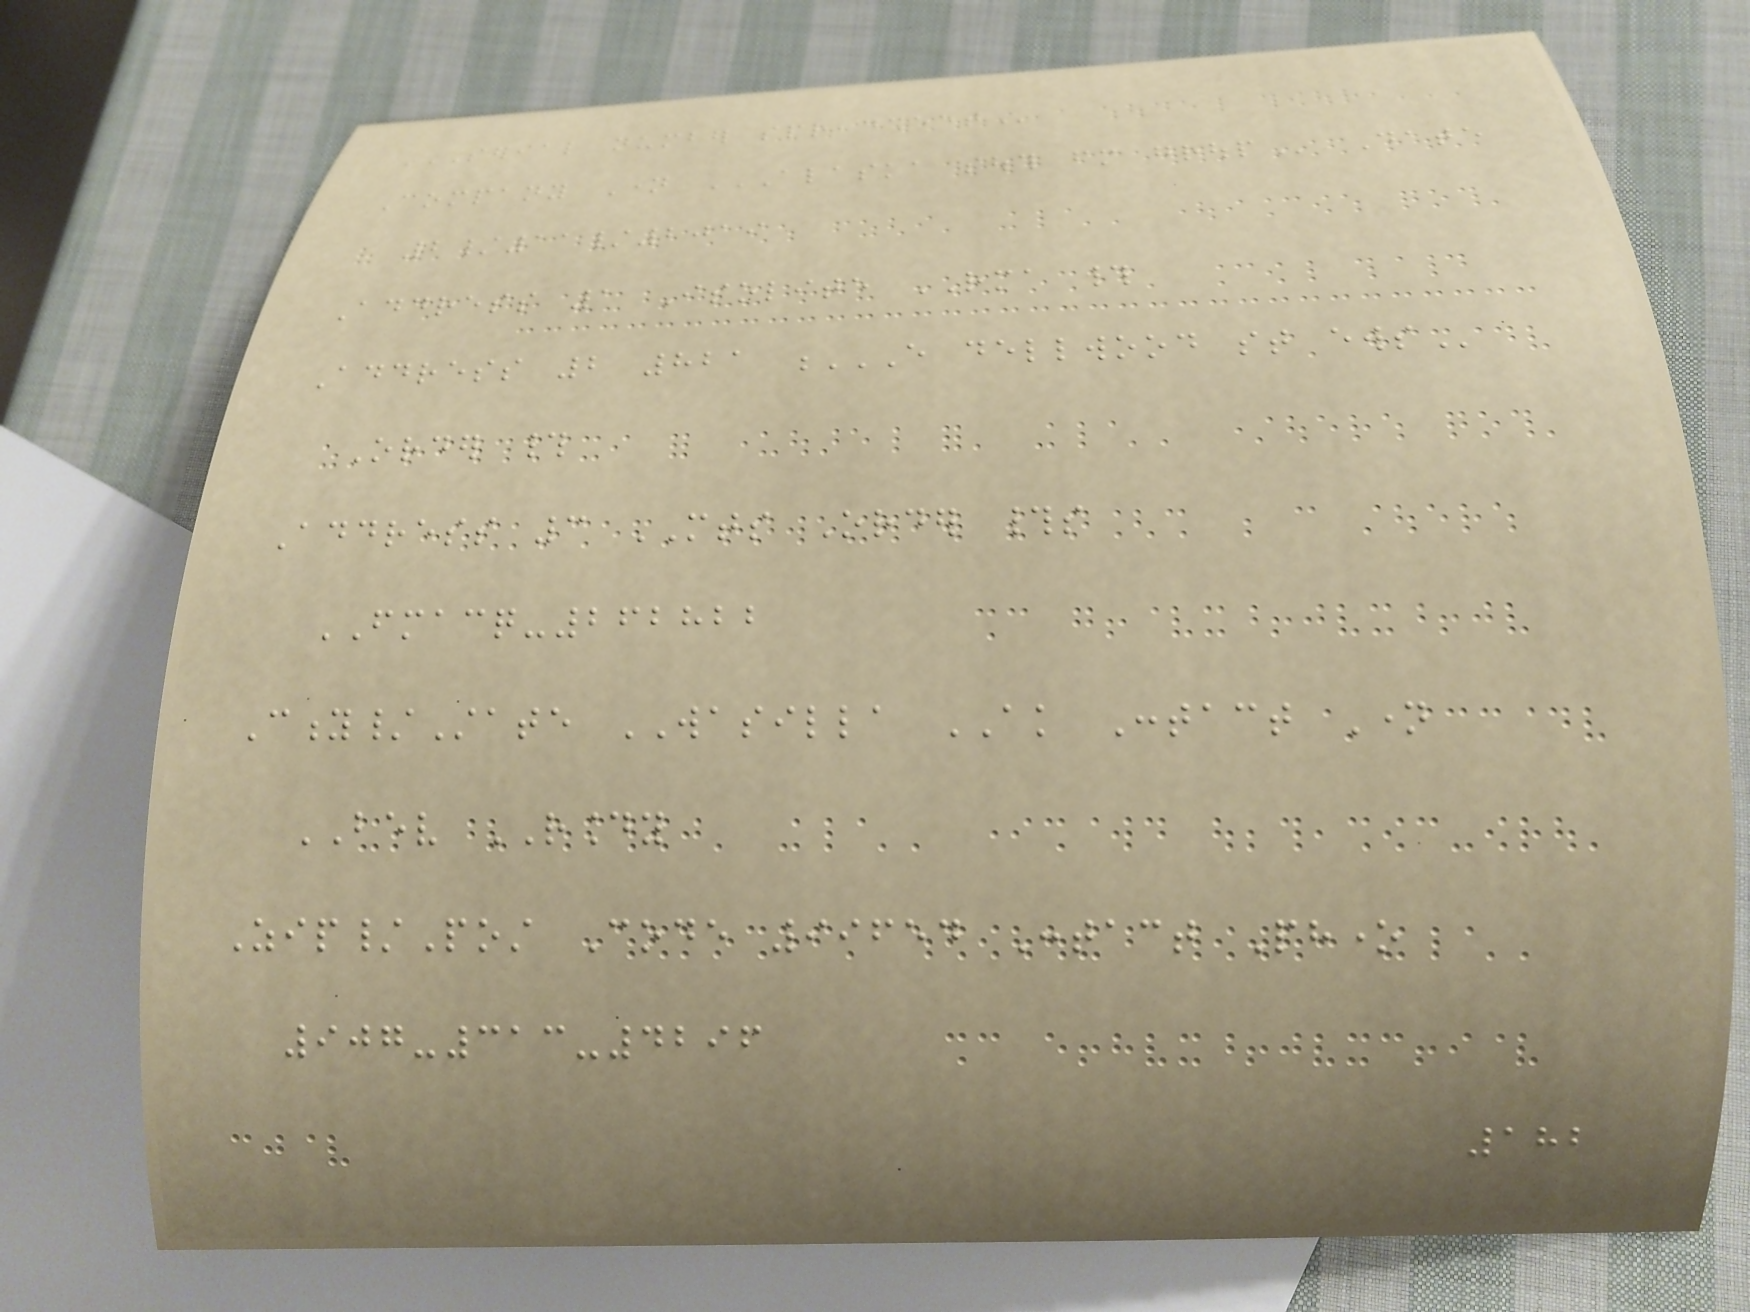SERIAL NUMBER SPREADSHEET
Company Name ALASKA SOUTH FM GROUP Date
2/11/2019
Address 1 Isolite RMA #
Address 2 821 E DELLWOOD ST EWS
Order #
Address 3 MTS Order #s
FMACQ-262822
City/State WASILLA AK Contact Name
BEV ROUNDY
Zip/Post Code 99654 Contact Phone
907-313-4296
182
